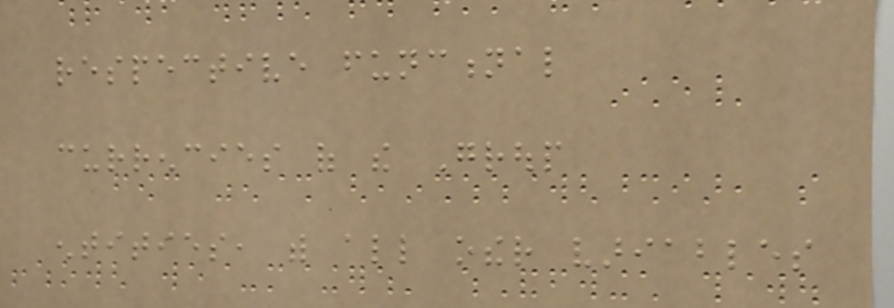respective functional
currencies of the Group
entities, with all other variables
